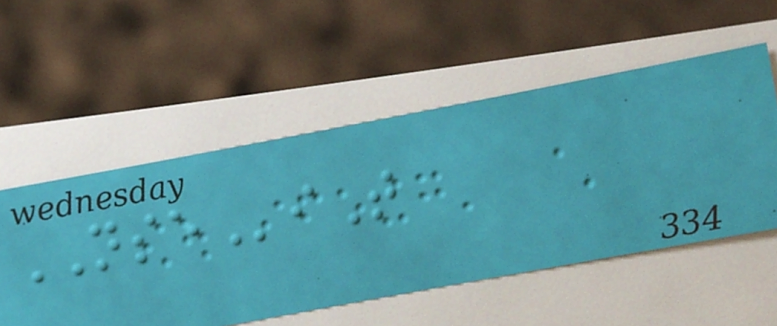NSEiT
